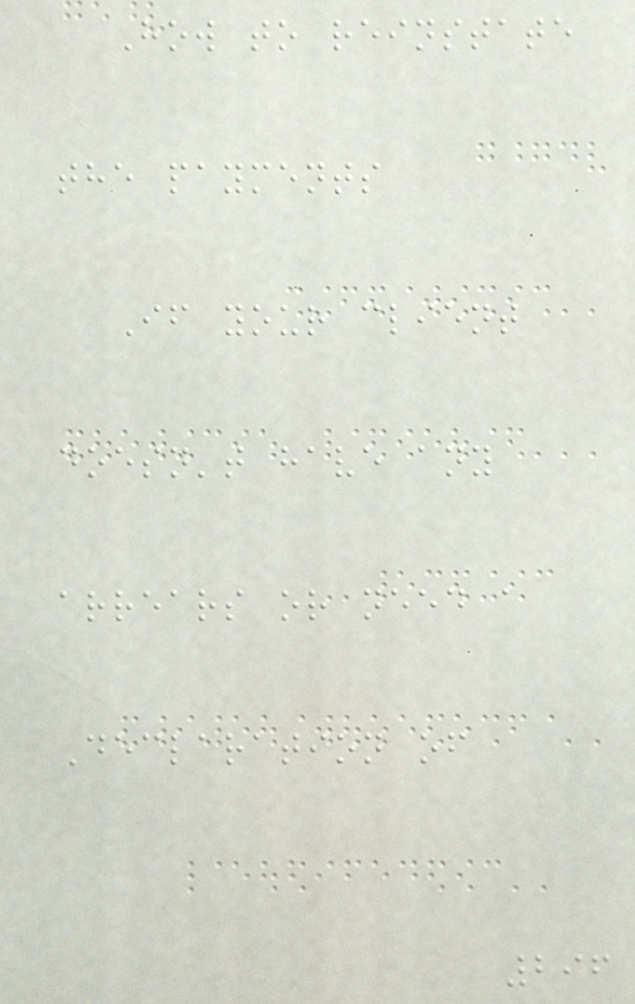How to reinstate
the payments
If your client
doesn't have any
arrears or need a
Declaration of
296
